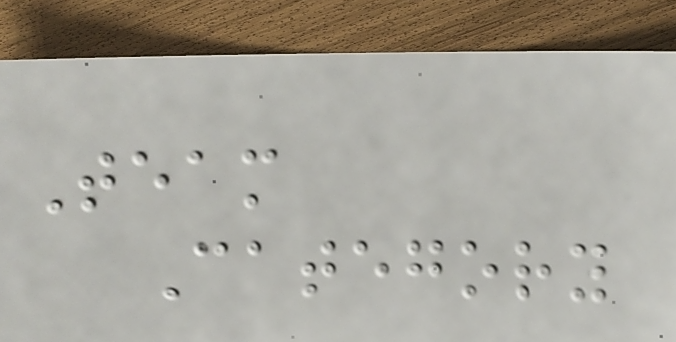Team
Category
